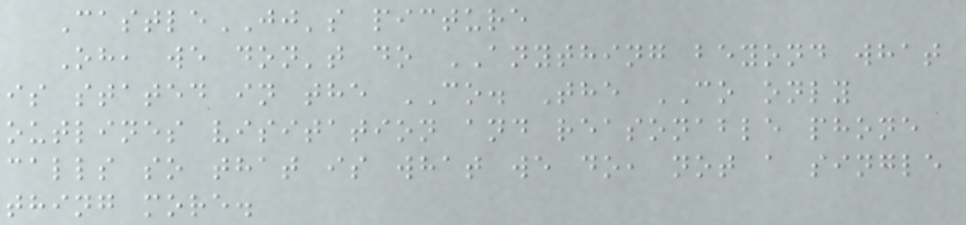CastleJJ's picture
Oh, we don't do ANYTHING beyond what
is stated in the CO. The CO only
outlines visitation and reasonable phone
calls so that is what we do, not a single
thing more.
